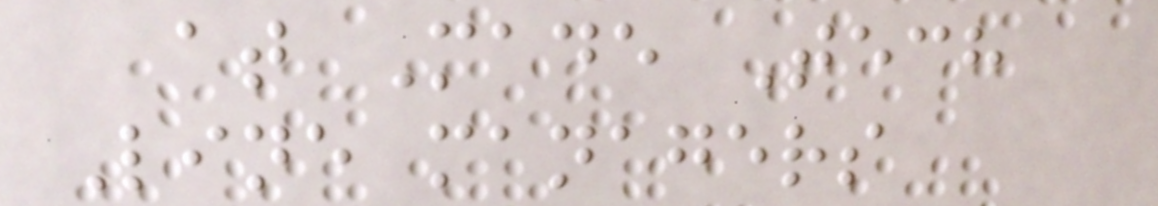at Made Tech
Line managers
